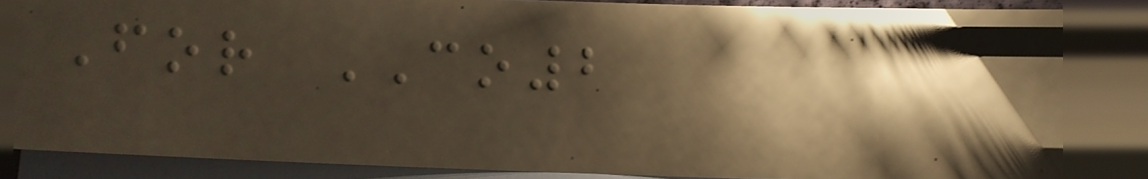For CO2
